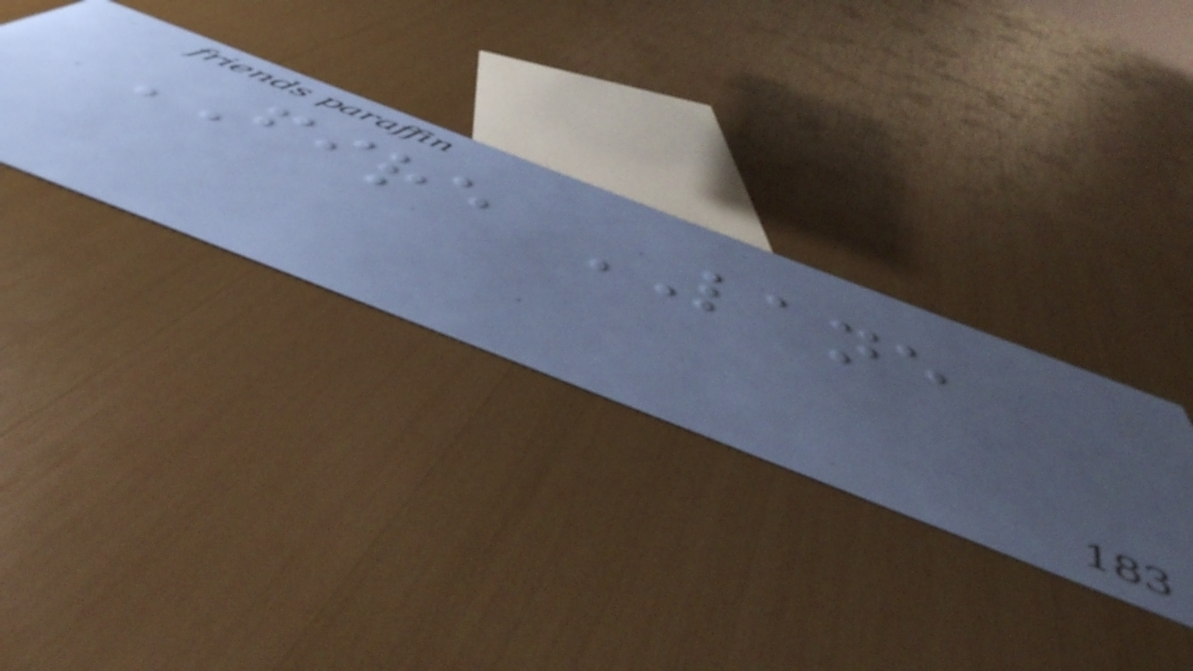FIRE LANE
